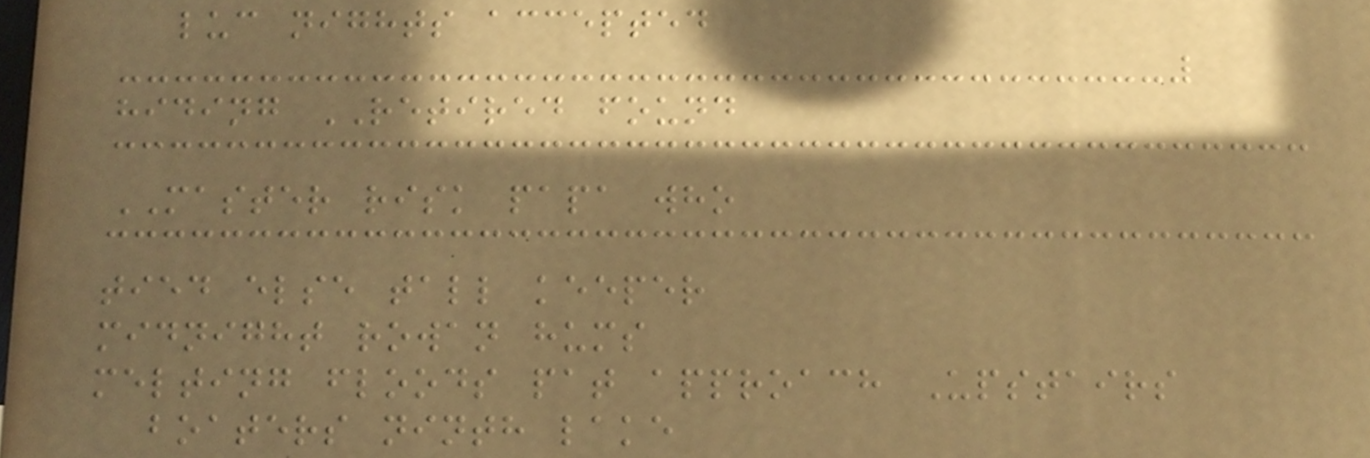luc nights accepted
hiding RETIRED found
MASTER risk papa who
tied else tall keeper
midnight rowan hums
melting floods pat approach Upstairs
boaters ninth lake
